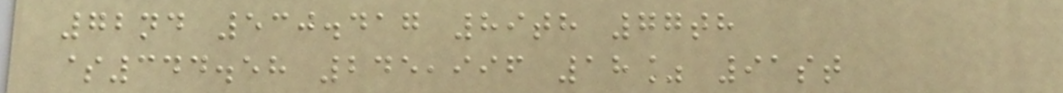72nd 530.417 89th 77th
$344.58 245,996 18% 91st
